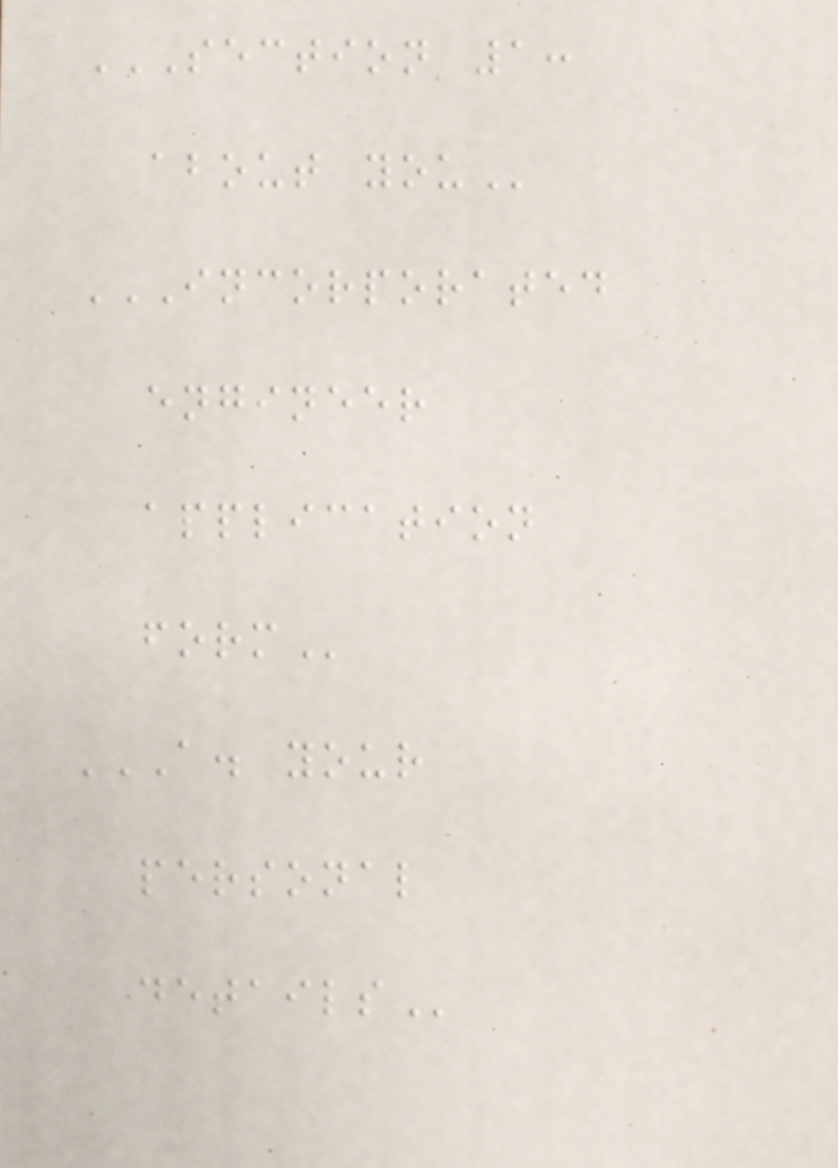SECTION 1:
ABOUT YOU
INCORPORATED
ENGINEER
APPLICATION
FORM
A. YOUR
PERSONAL
DETAILS
